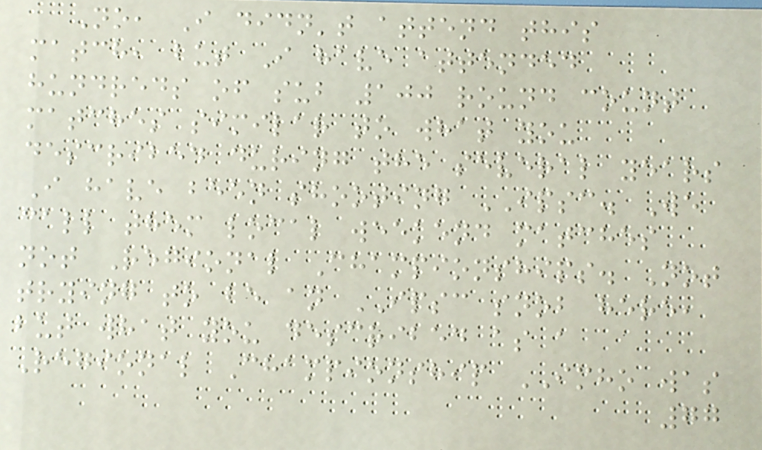No, I didn't attend this
match, but I have attended
hundreds of sub 100 round count
matches similar to what you
described during the several years
I have been shooting IPSC. We
call them local weekend matches
not Regional Championships. Not
trying to be an IPSC snob here,
but what you described as a
Regional Championship IMHO was
77
